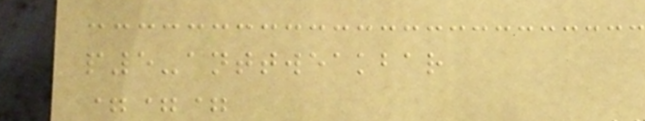p5-anttweakbar
===
